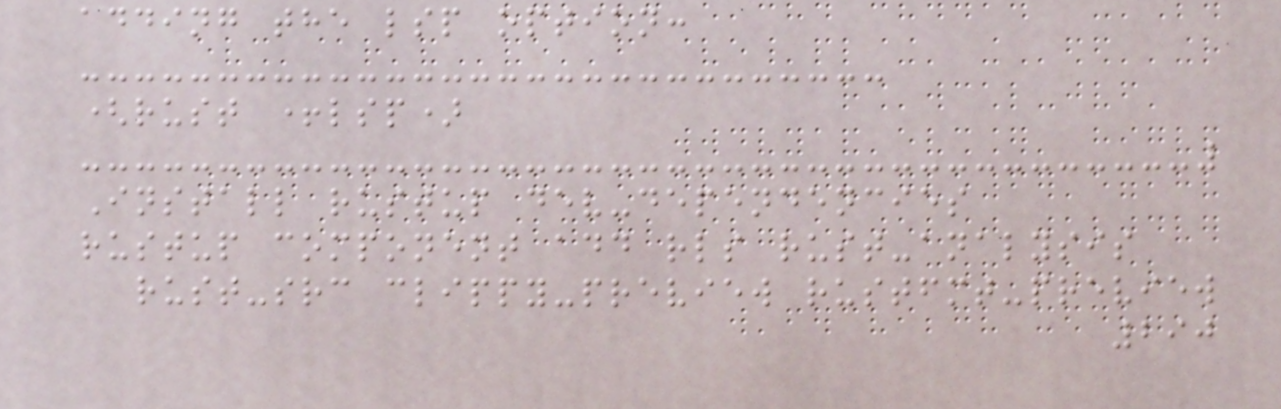adding the lsp option:
(rust +lsp)
Install rustup dev-dependencies
rustup component add rls rust-analysis
rust-src clippy-preview rustfmt-preview
290
